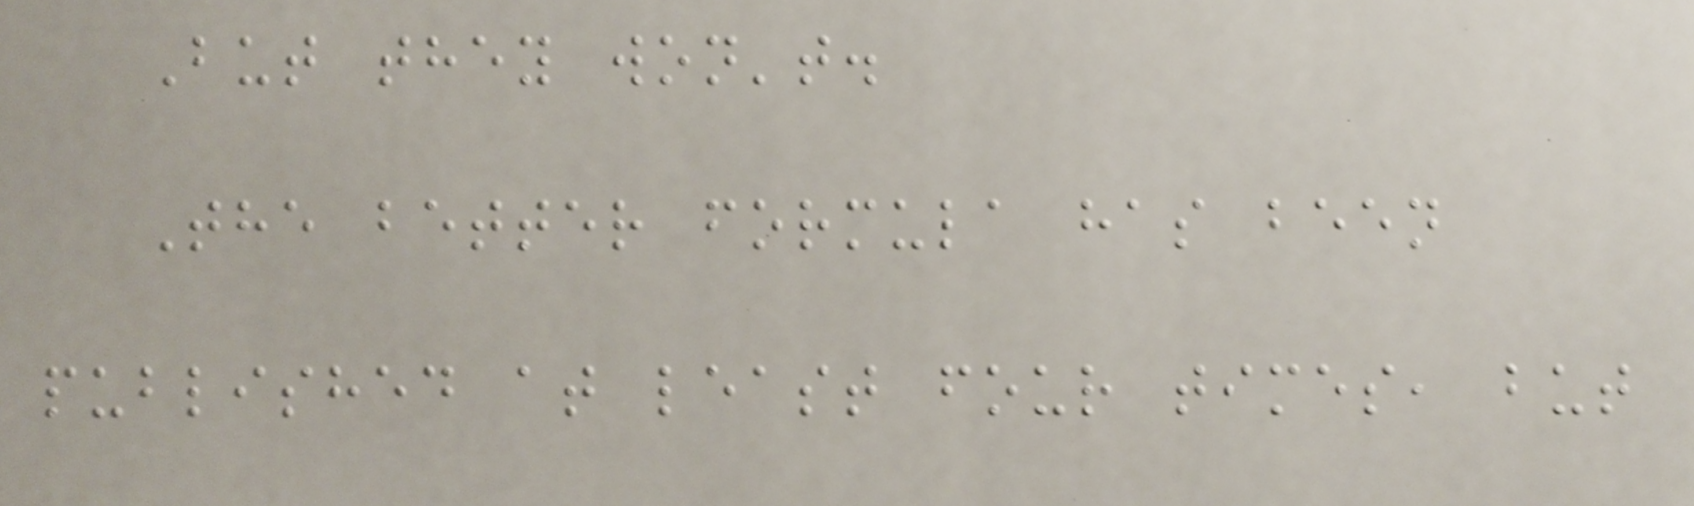But they won't.
The better formula has been
published at least four times, but
